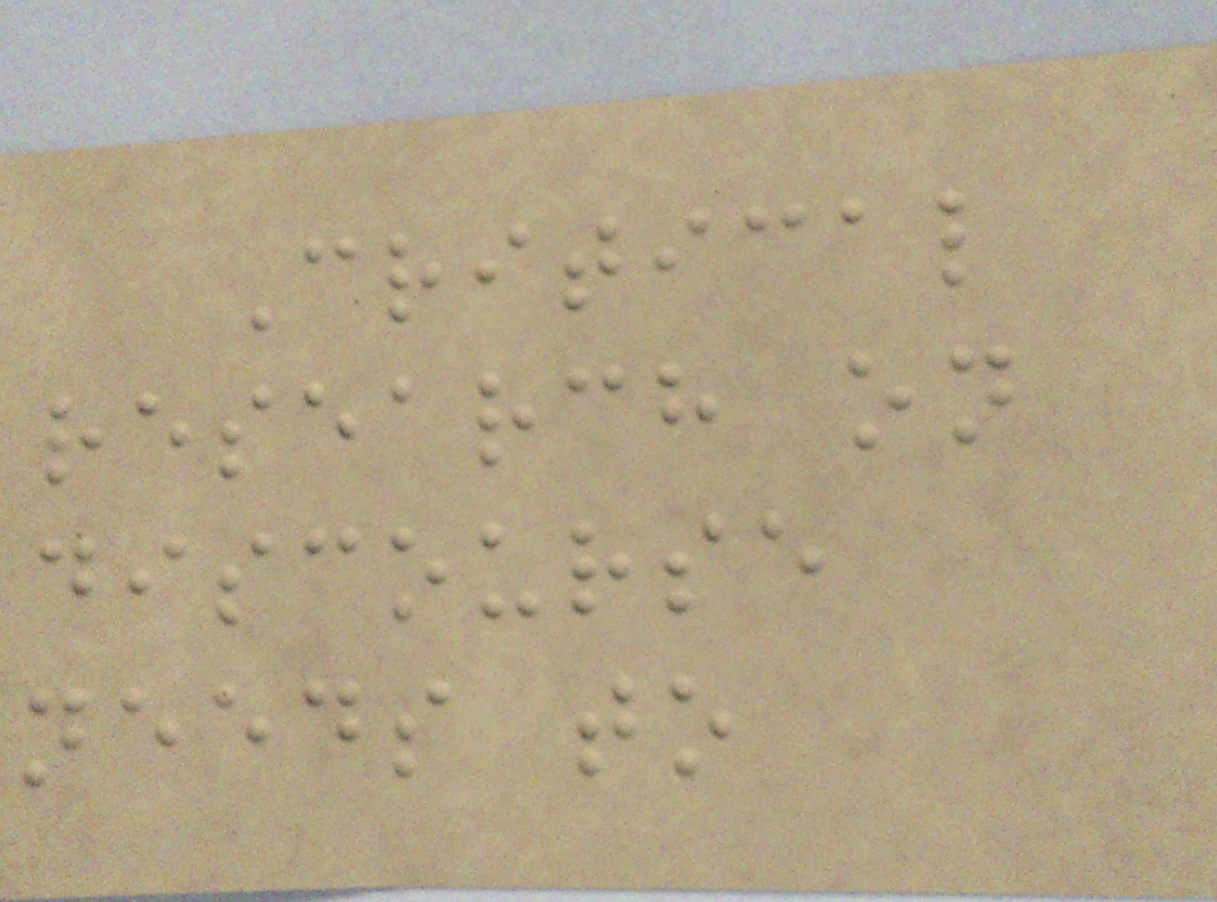Critical
research on
discourse
needs to
